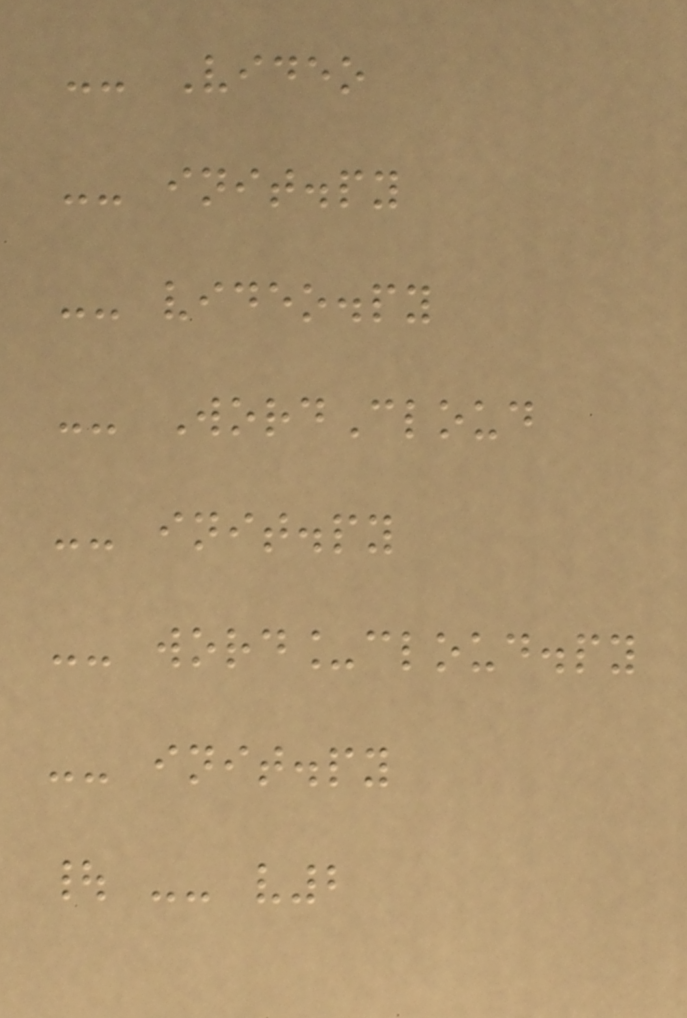-- Video
-- init.py
-- video.py
-- WordCloud
-- init.py
-- word_cloud.py
-- init.py
| -- v2
